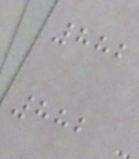882
882
